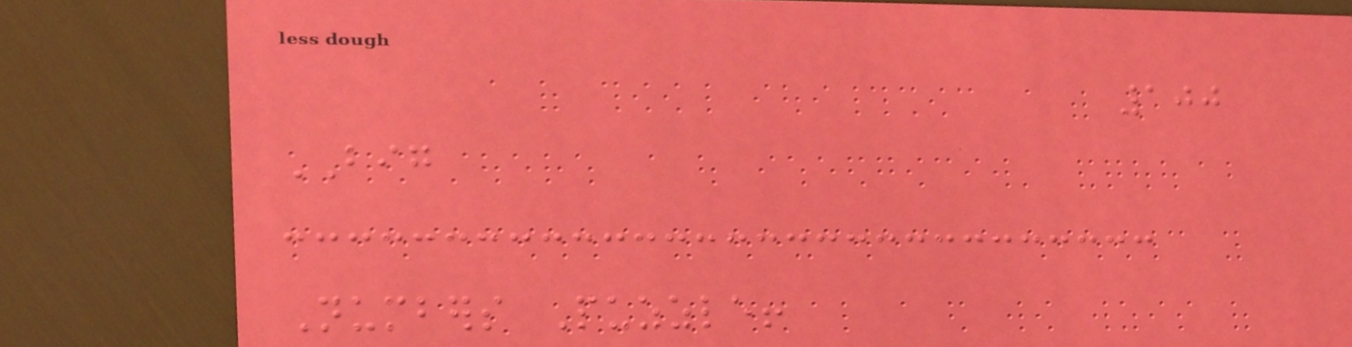100
BIG
Numbers Puzzle!
